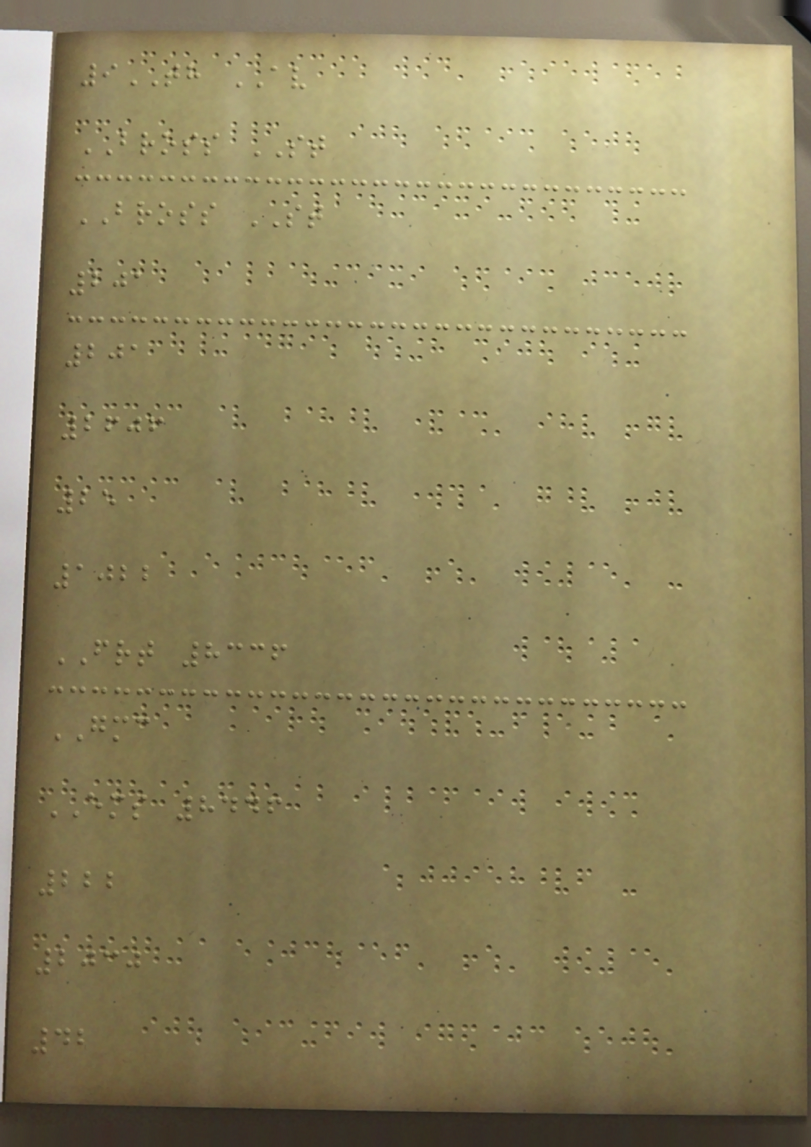9TH AV
BROSS ST
BROSS ST
201
201
2606
25
1022
FRT 8336
GMC
EMS 8446
222
2030
42
